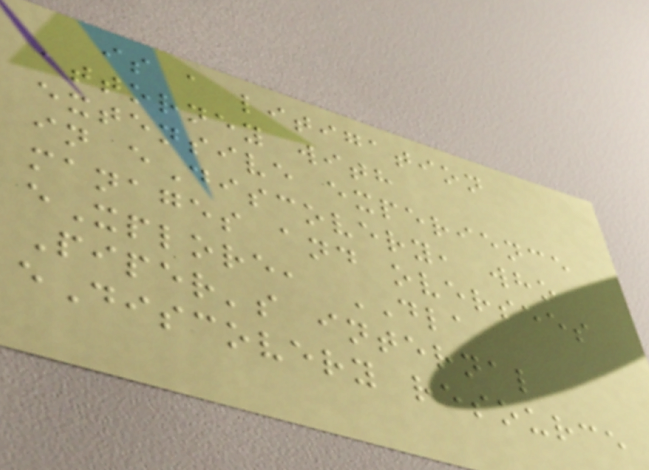is a litigation
attorney with
extensive experience
in eDiscovery, who
manages and oversees
eXplore, DLA
Piper's internal
eDiscovery resource
